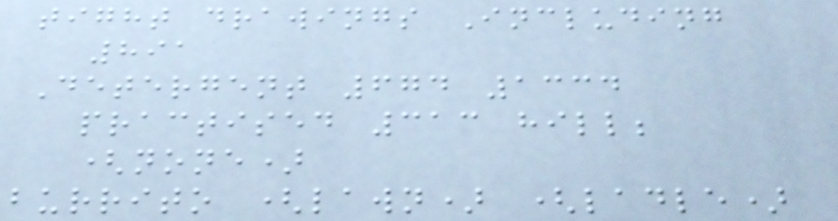tight drawings Including
891
Detergent 674 1334
practised 313 hill;
(none)
burrito (lawn) (ladle)
